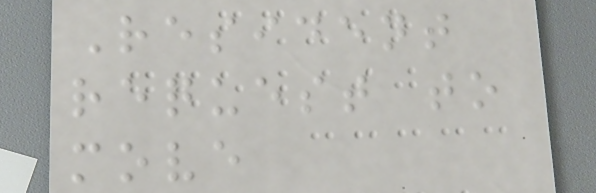Resident
request to
move
